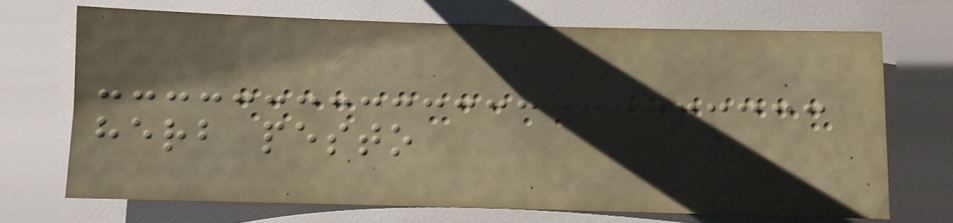herb pesto
